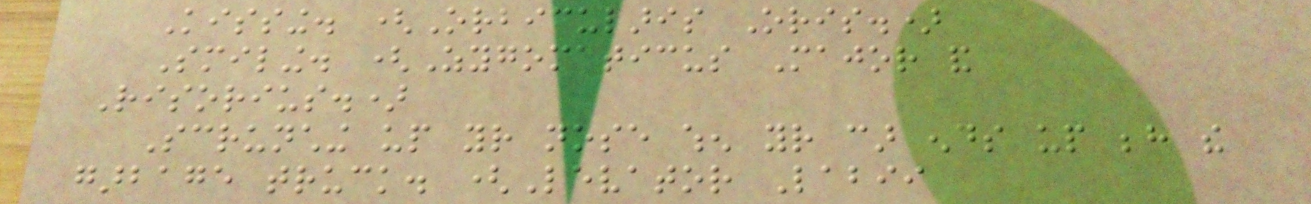Kissing. (Orbicularis Oris.)
Smiling. (Zygomaticus Major and
Risorius.)
Scrunching up your nose when your car ends up behind the
garbage truck. (Levator Labii
